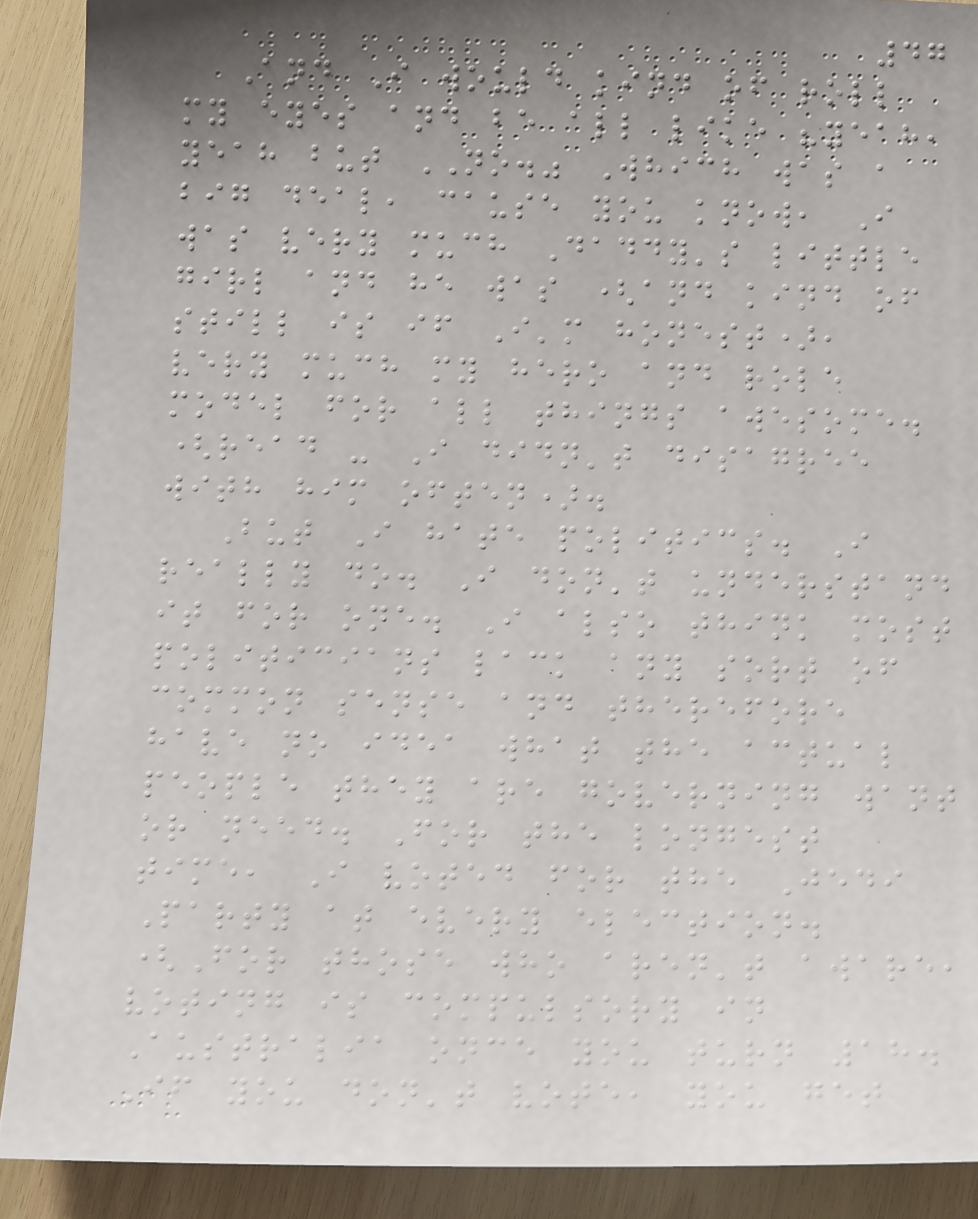47
And I would kind of roll
my eyes and be all like "yeah,
yeah but NO." Which was a
big deal, cause you know, I
was very much Daddy's little
girl and he was (and kind of
still is if I'm honest),
very much my hero and role
model for all things awesome.
(read - I didn't disagree
with him often).
But I hate politics. I
really do. I don't understand
it for one. I also think most
politicians lack any sort of
common sense and therefore
have no idea what the actual
people they are governing want
or need. For the longest
time, I voted for the Jedi
Party at every election.
(For those who aren't aware,
voting is compulsory in
Australia once you turn 18.
If you don't vote, you get
